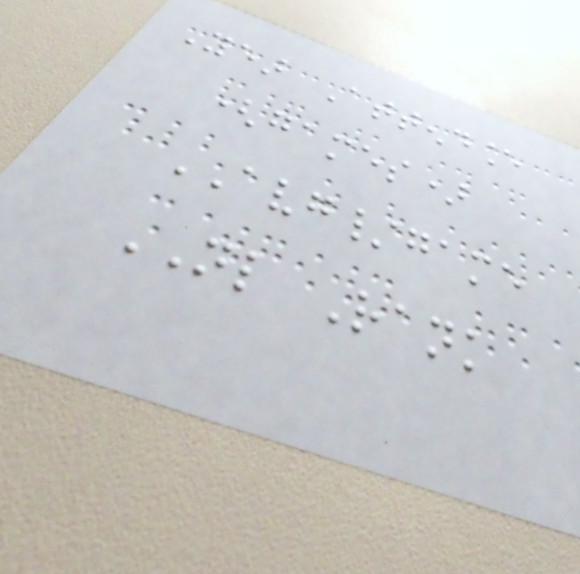Year Attendance
(games)
AVG/game
NL Rank
